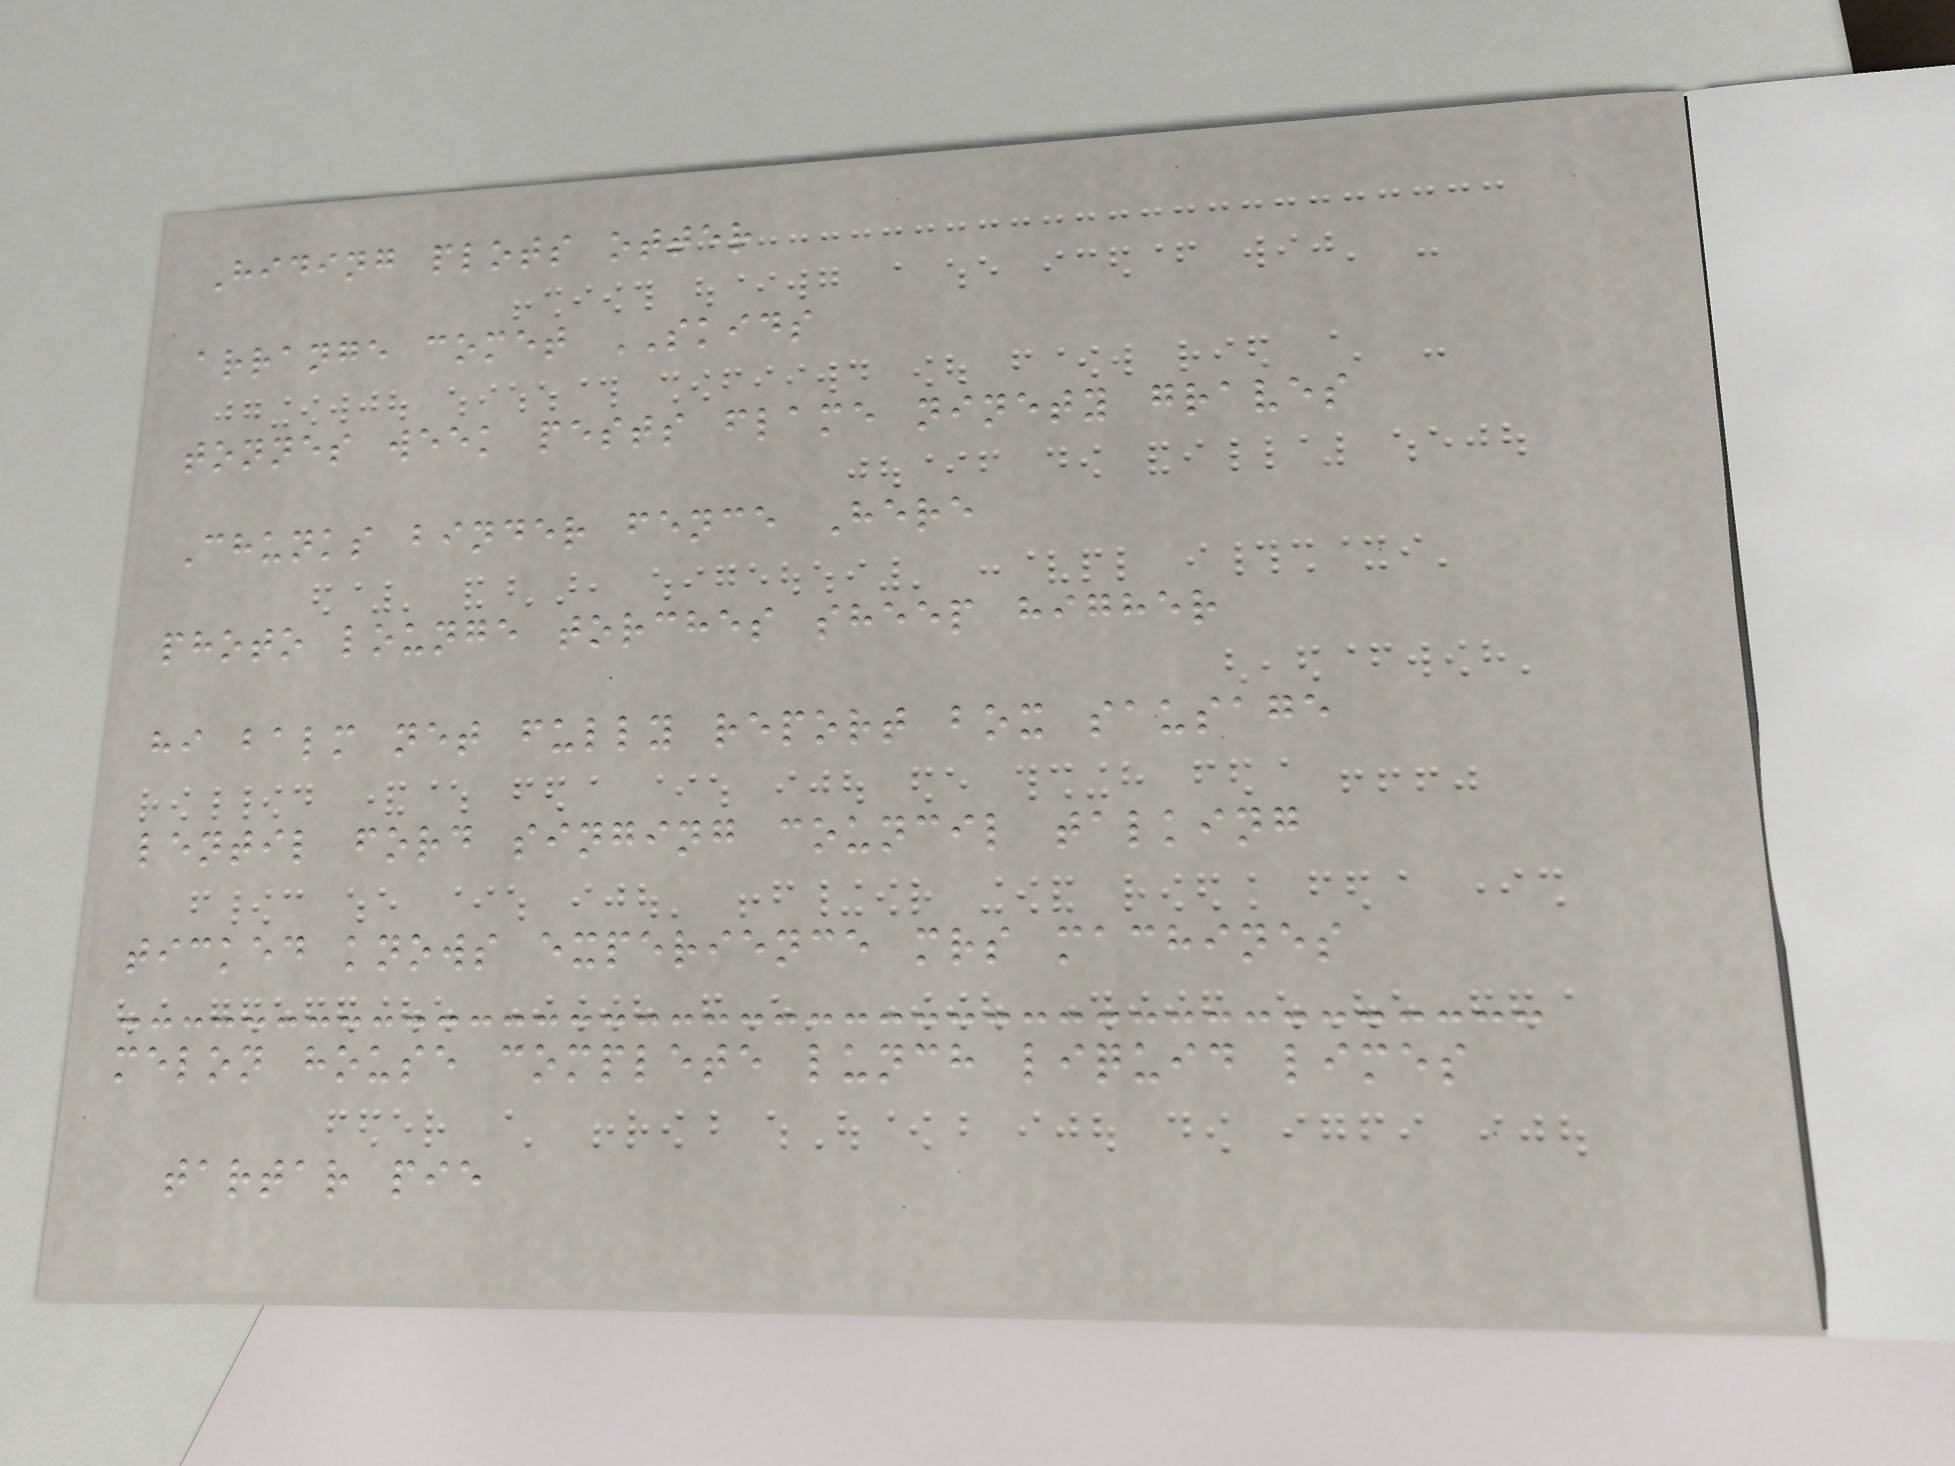Hiding plots otter
arrange comet SKIDS
tonnes week pests flame ninety graves
Chunks binder fence Here
photo lounge torches sheep higher
hi balm net fully report box sausage
lentil ford singing council talking
ticked knows experience mrs machines
melon house complete lunch liquid limes
tartar pie
